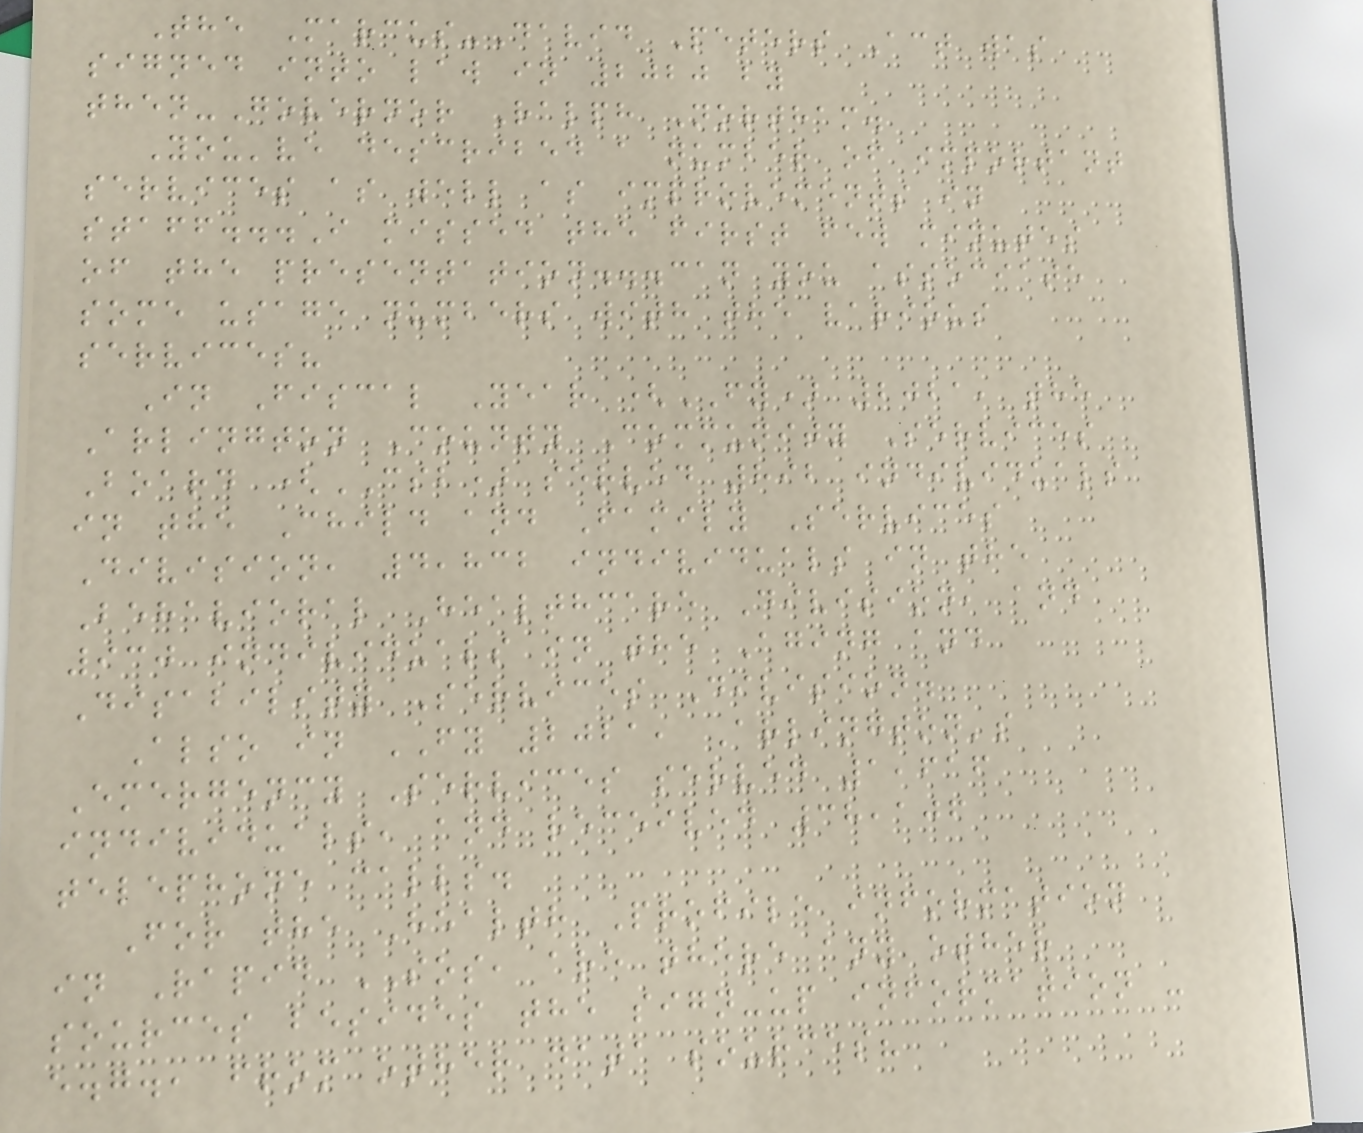The Marcus-David Peters Act was
signed into law in 2020 by
then-Governor Ralph Northam.
You've described a number of important
services as well as improvements in
staff...I missed the first few minutes
of the presentation...can you associate
some usage numbers with the various
services?
In Fiscal Year (FY) 2021, the
Arlington County Community Services
Board (CSB) served 892 individuals
in the Child and Family Services
Division, 4,832 individuals in the
Behavioral Healthcare Division, and
930 individuals in the Aging and
Disability Services Division.
Also in FY 2021, Arlington's
Emergency Services served 1,616
individuals, and received 38,106
telephone calls.
For the Health Profile information
in Rapid SOS, are there any other
sources besides the sign-up information -
e.g., from other data sources?
